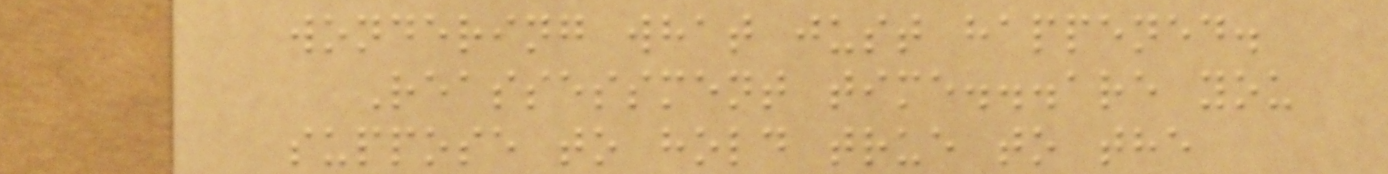wondering what just happened.
Reassessment time...are you
suppose to hold true to the
